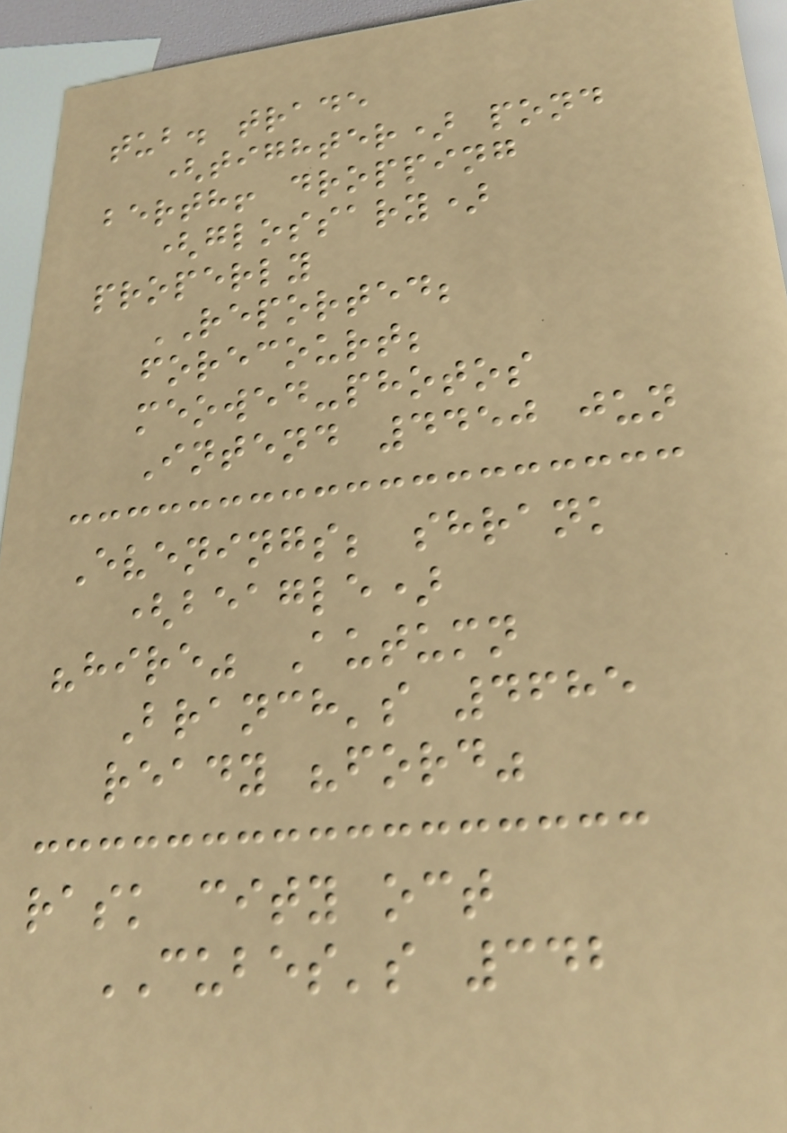tub. trade
(tighter) pond
berth! dropping
(glossary)
properly
REPORTED;
forecourt;
meowed-photos
Intend 4450 jun
Evenings; shrank
(beagle)
"hire" Autumn
Branch's 4685
ready "ford"
rask city oct
CUBES's 342
